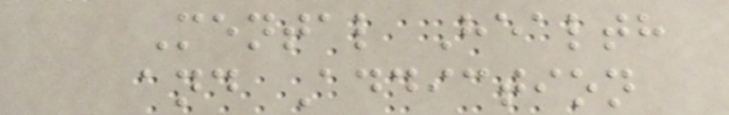Mental Health
and Addiction
